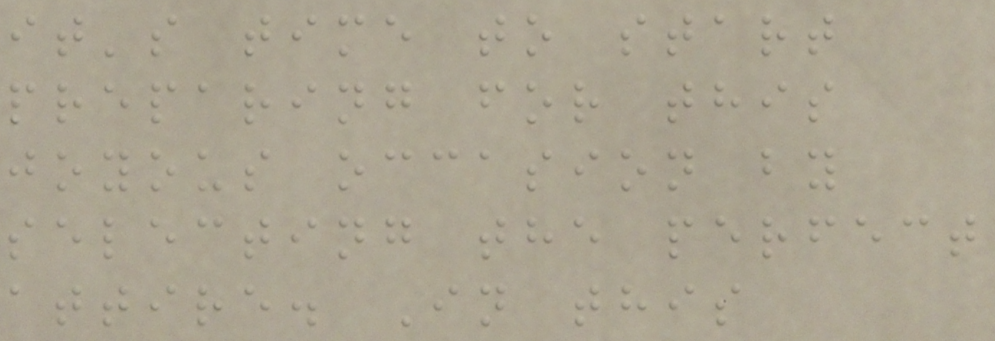it's time to start
preparing for this
joyous occasion by
selecting the perfect
attire. In this
